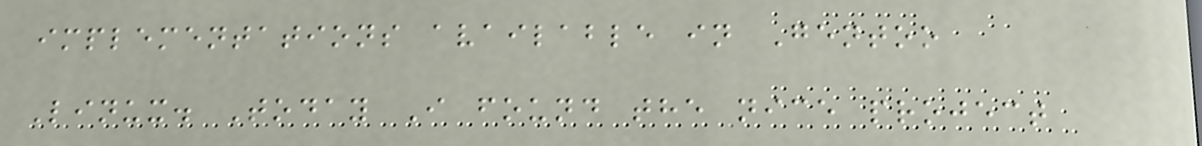implementations available in Gentoo
Linux. Today I found the nice project
